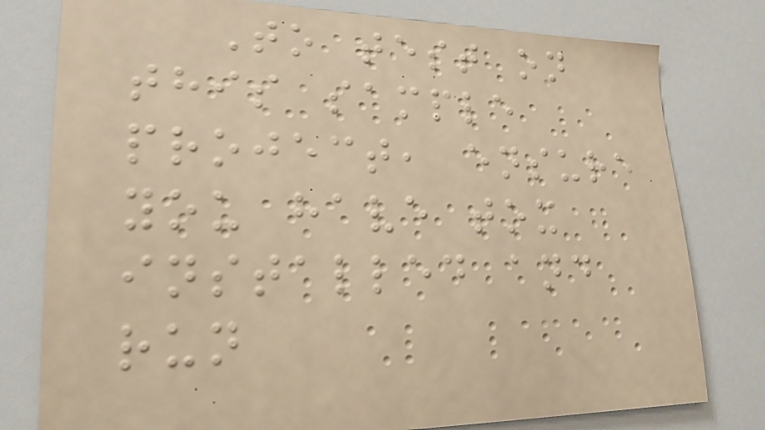To test on
this sample
project, ensure
you have tox
installed and
run
